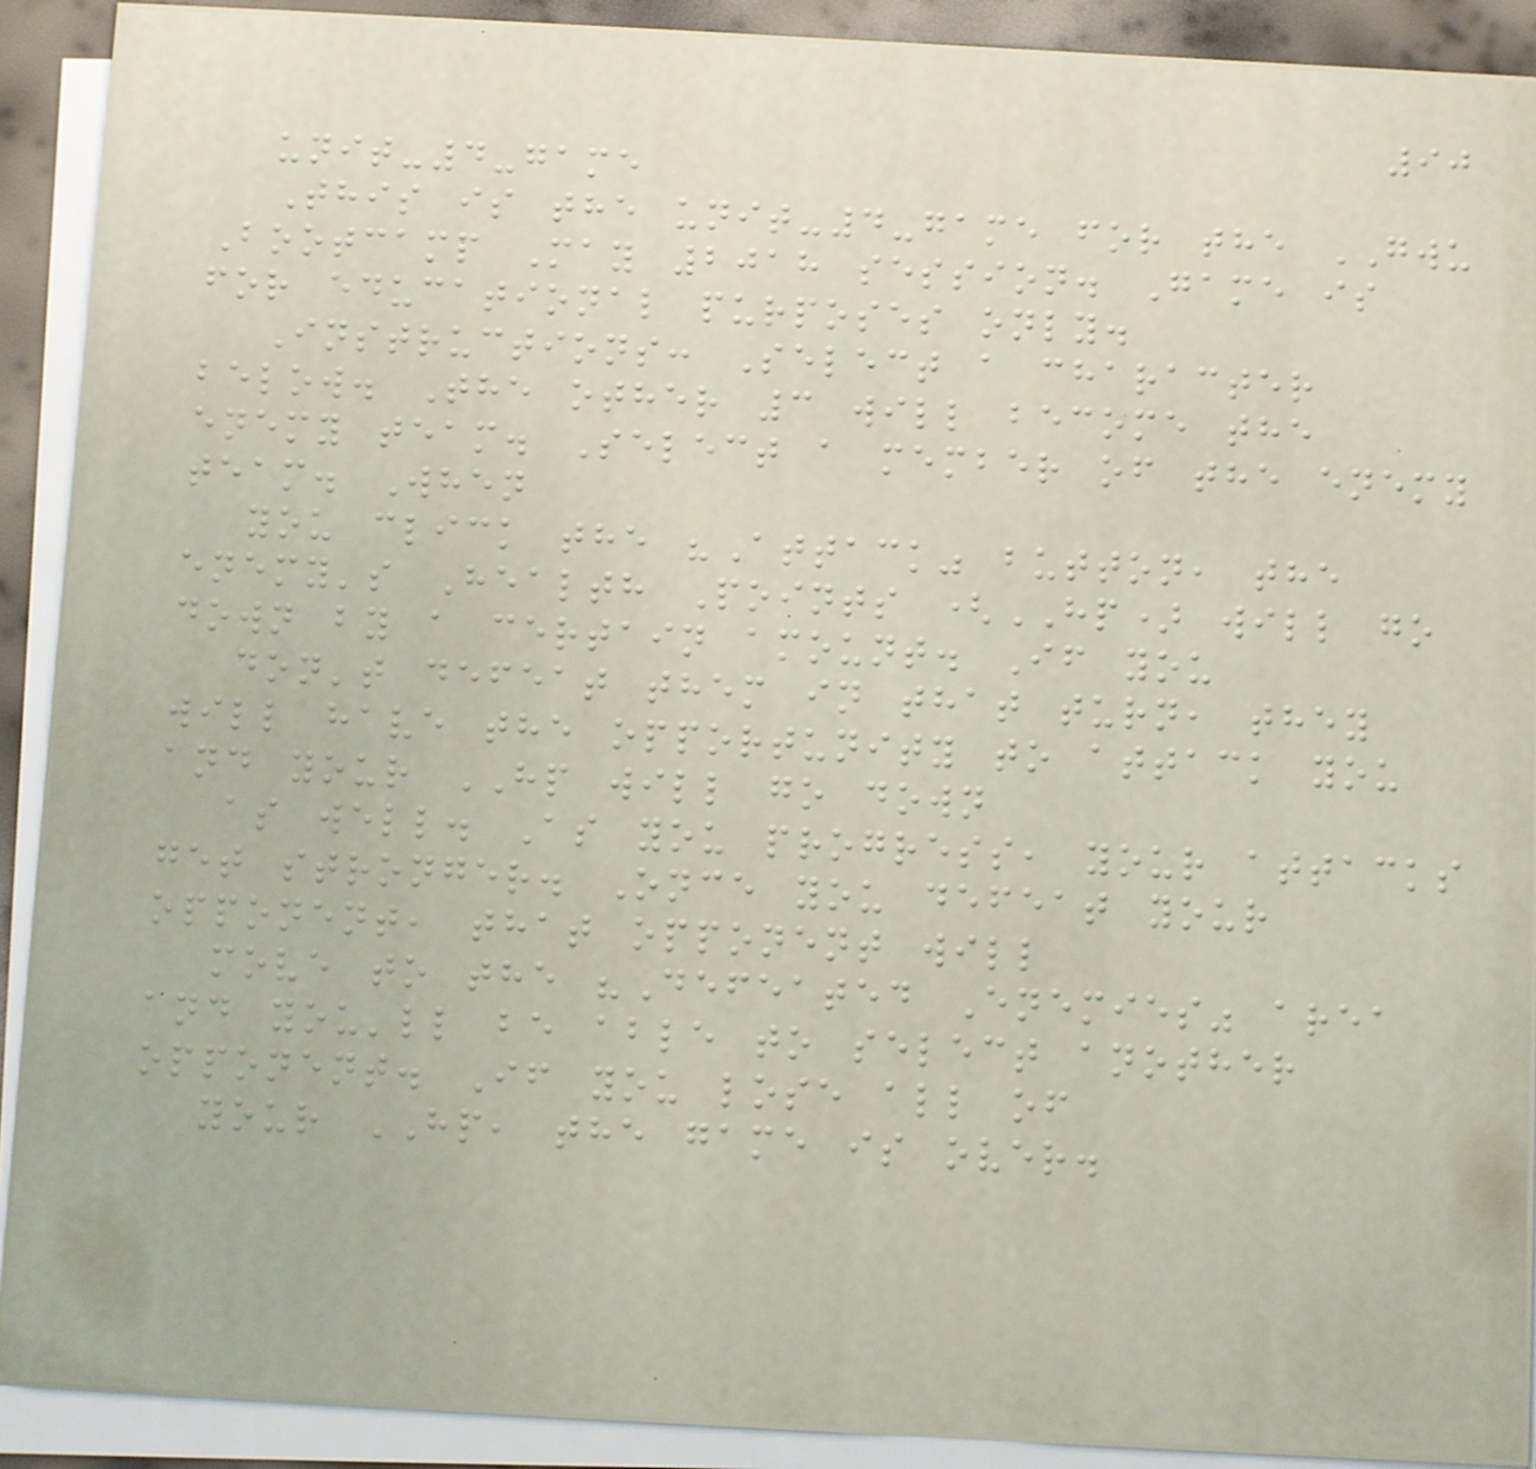90
unit-4-game
This is the unit-4-game for the GWU
Bootcamp May 2018 session. Game is
for educational purposes only.
Instructions: Select a character
below. The other 3 will become the
enemy team. Select a member of the enemy
team. When
you click the "Attack" button, the
enemy's Health Points (HP) will go
down by a certain amount. If you
don't defeat them in that turn, they
will have the opportunity to attack you
and your HP will go down
as well. As you progress, your attacks
get stronger. Once you defeat your
opponent, that opponent will
move to the "Defeated Enemies" area
and you'll be able to select another
opponent. If you lose all of
your HP, the game is over.
